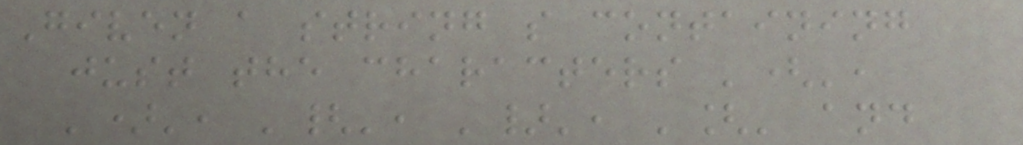Given a string s containing
just the characters '(',
')', '{', '}', '[' and
